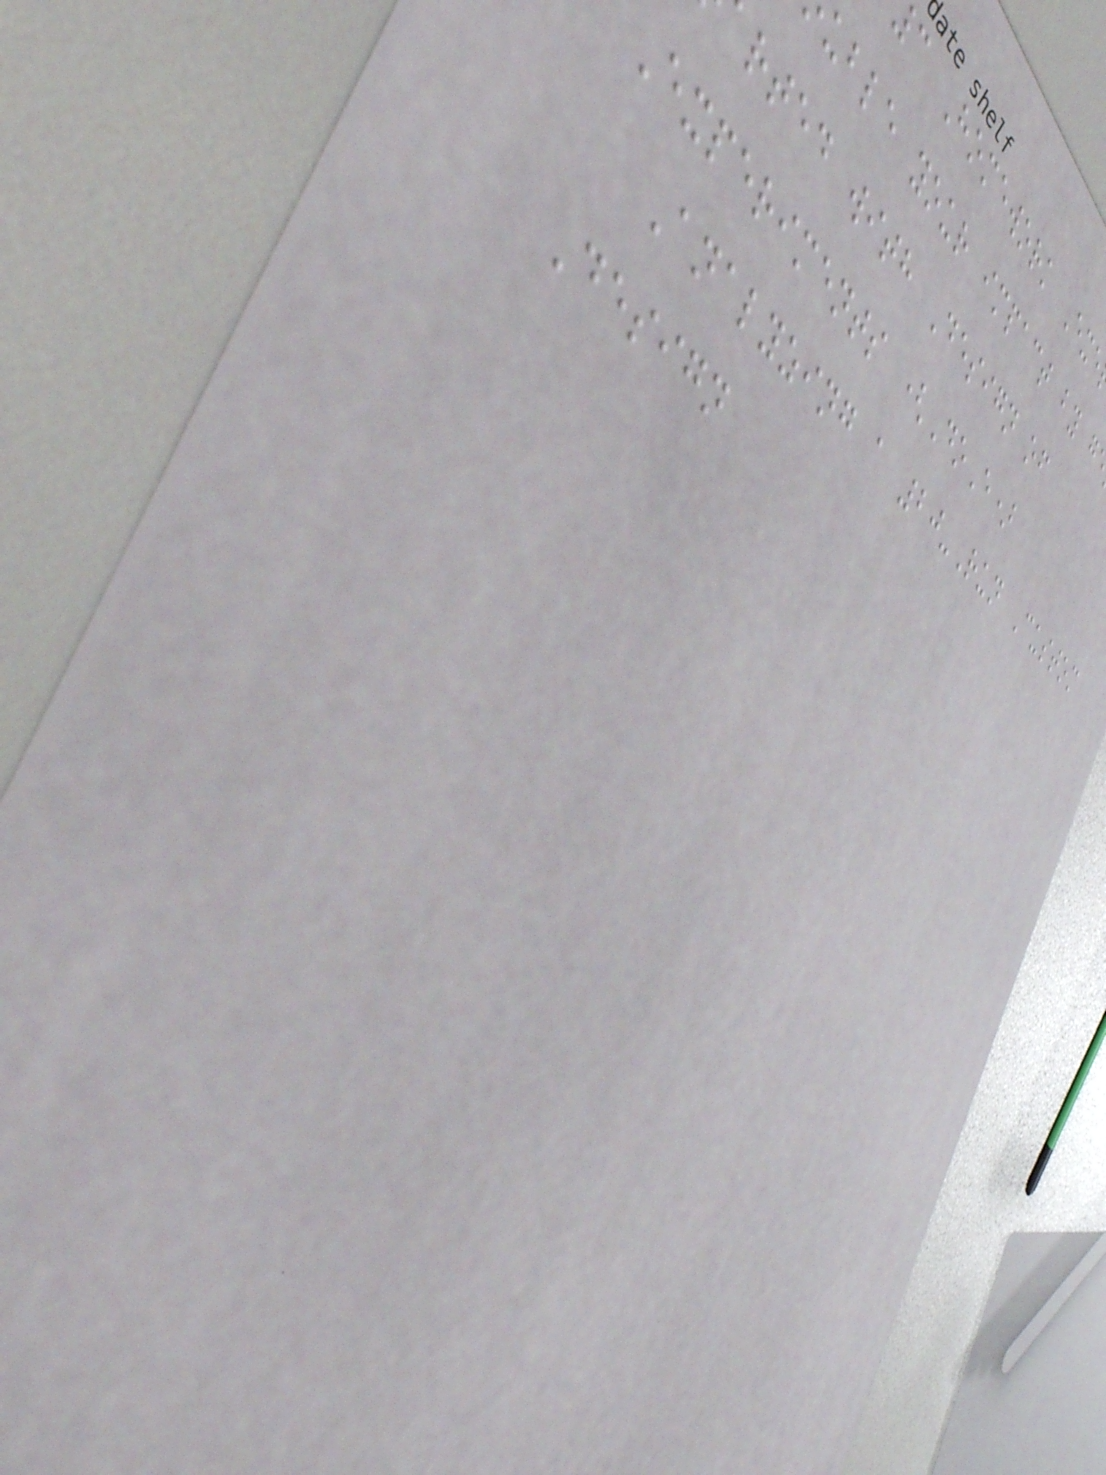c Homework Exe
uble your impact by g
rted with Design of
Experiments (DoE)
Analyzing a 20-Run Custom
Design
